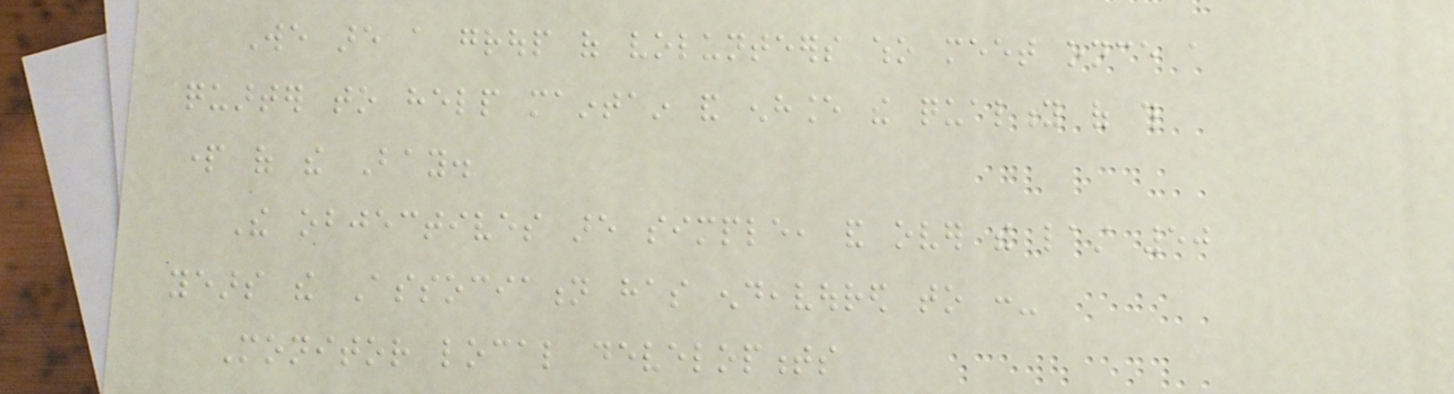We are a group of volunteers who meet once a
quarter to help maintain and enhance the quality of this
part of the Bay.
The objectives are simple, and over the last 50
years the Association has endeavoured to :-
Monitor local developments
